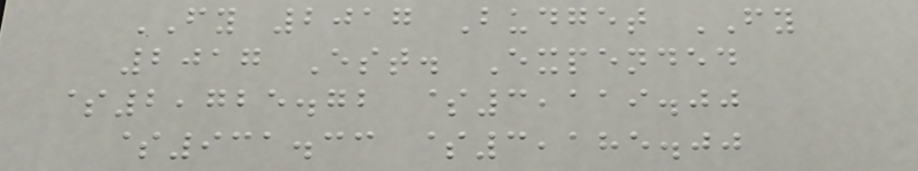FY 2017 Budget FY
2017 Est. Expended
$2,725.72 $3,119.00
$931.33 $3,185.00
